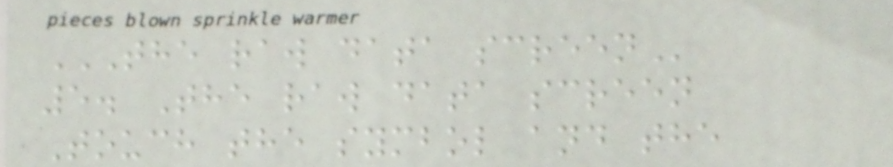THE RAW DATA SCREEN
5. The raw data screen
Touch the symbol and the
